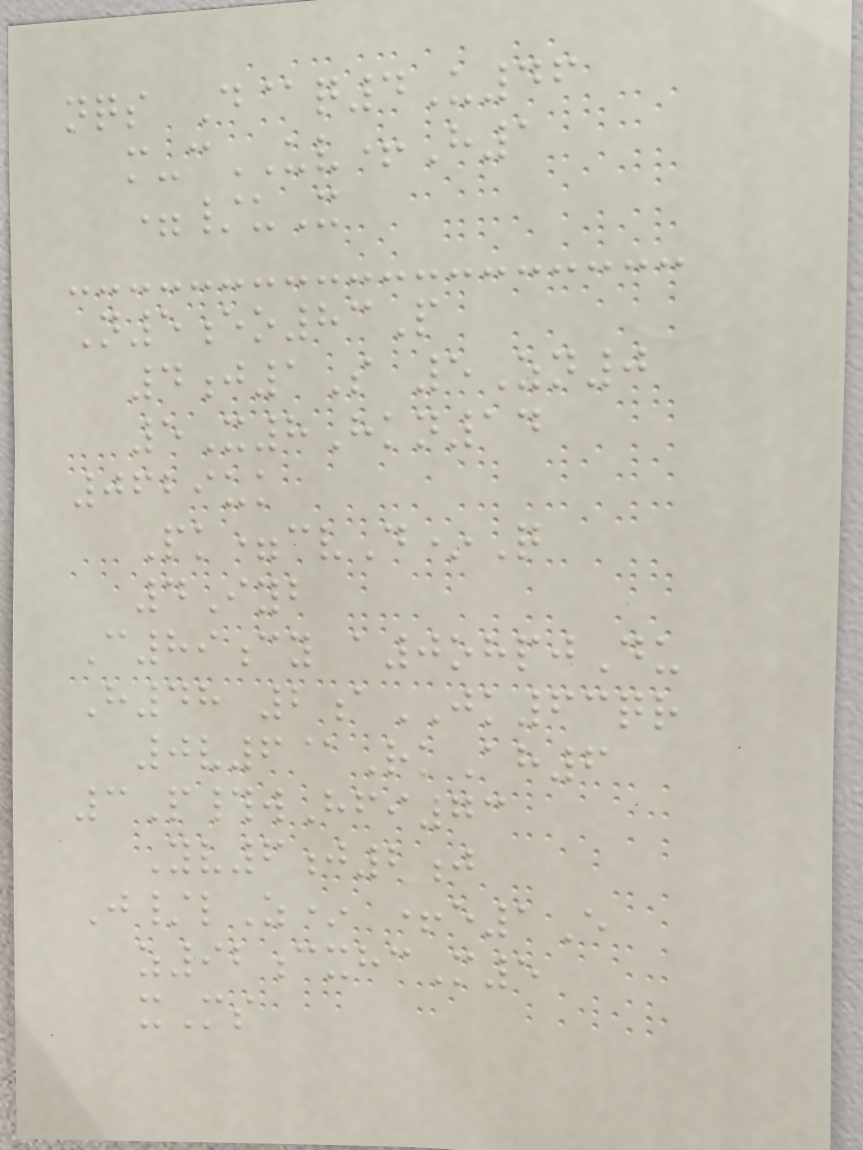nqs D@q4U46
m-cUV+H1
=/uX
N5eo83P
4j1S 5Zn0
5X8Hkn14
0629uk
Pk=cvD*Q
4Iyb
C89cy a0ohpjDu
H48 2aJK63qr
0v6@RkAh6
3P#wHfi73
Yv6j2j
J/lZ* +e1E
z92cxhcM5
xMs
